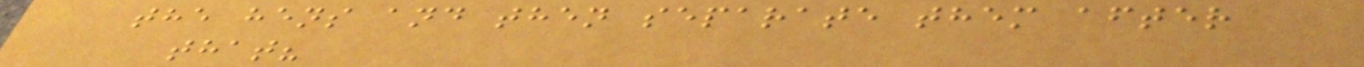the hens and then separate them after
that?
